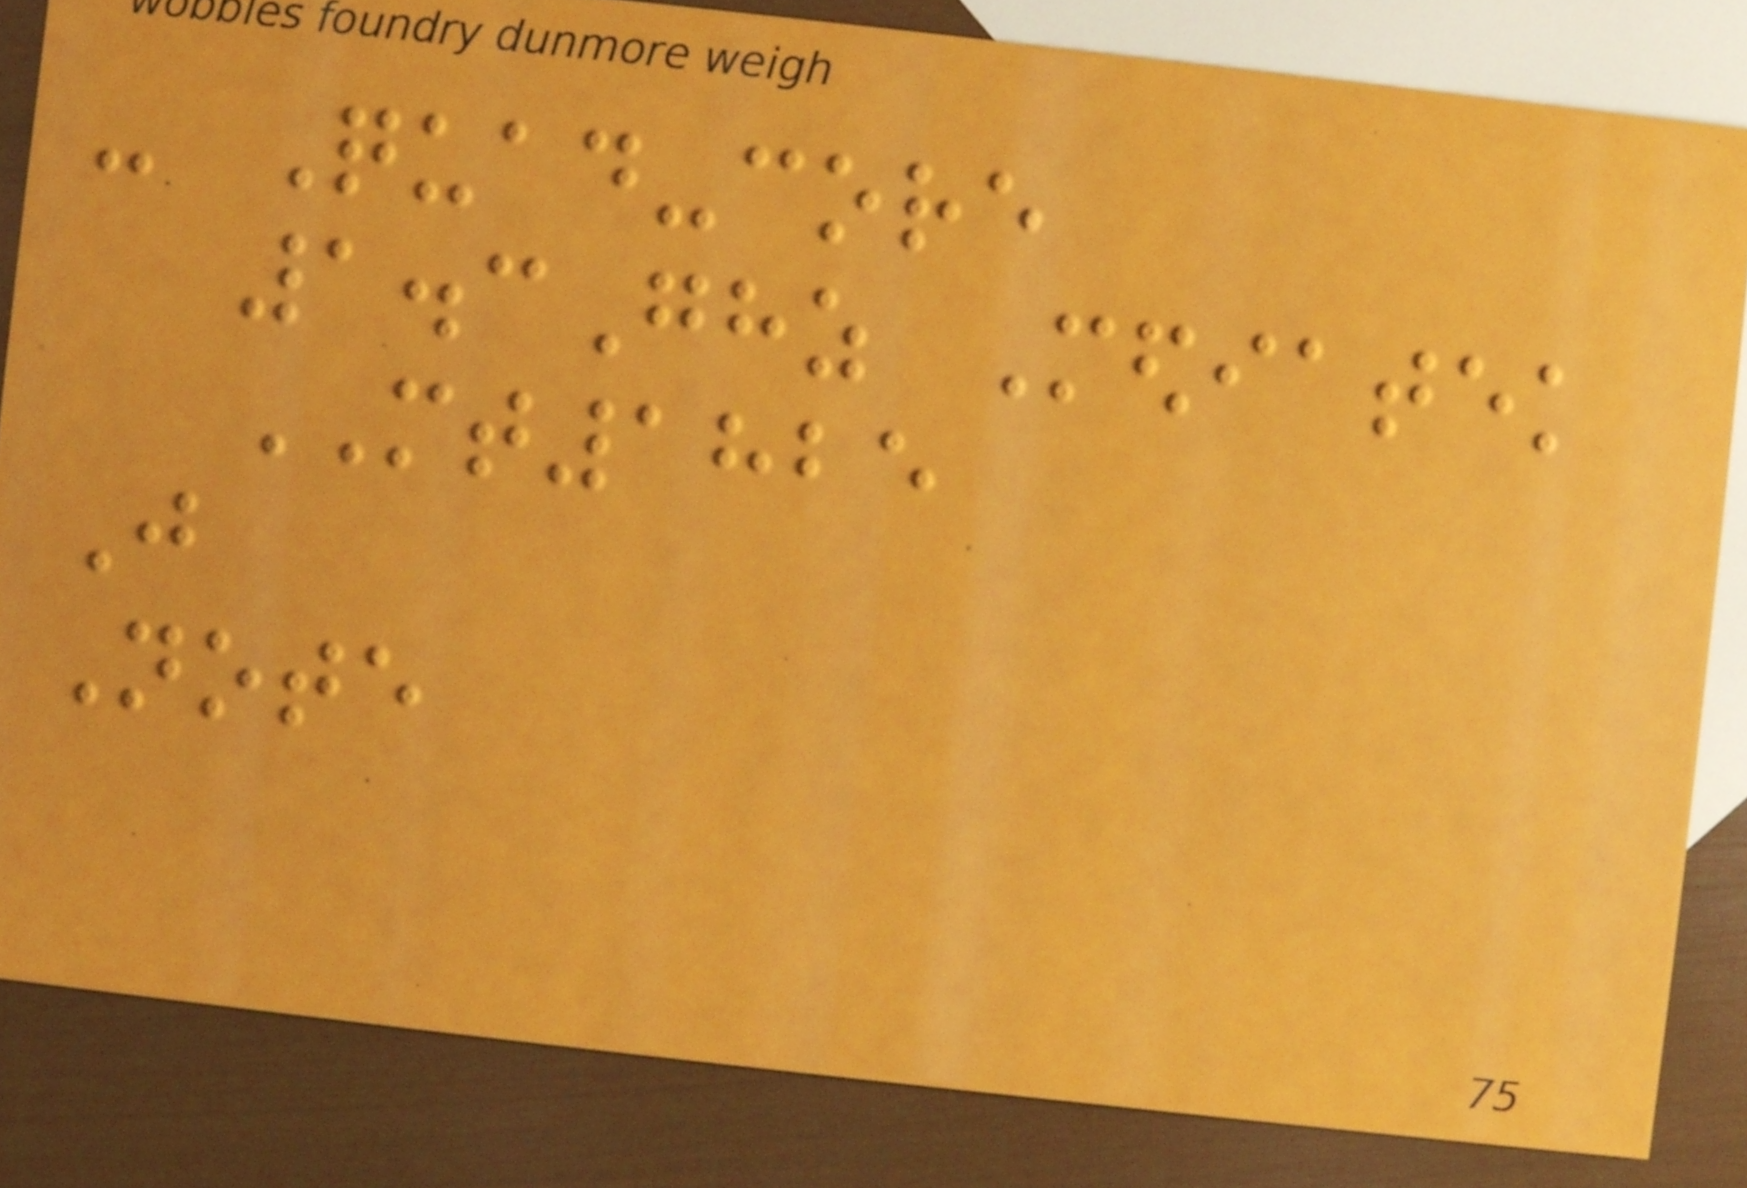- Quad-core
1.3Ghz Mediatek
MT1825
Just
Note
